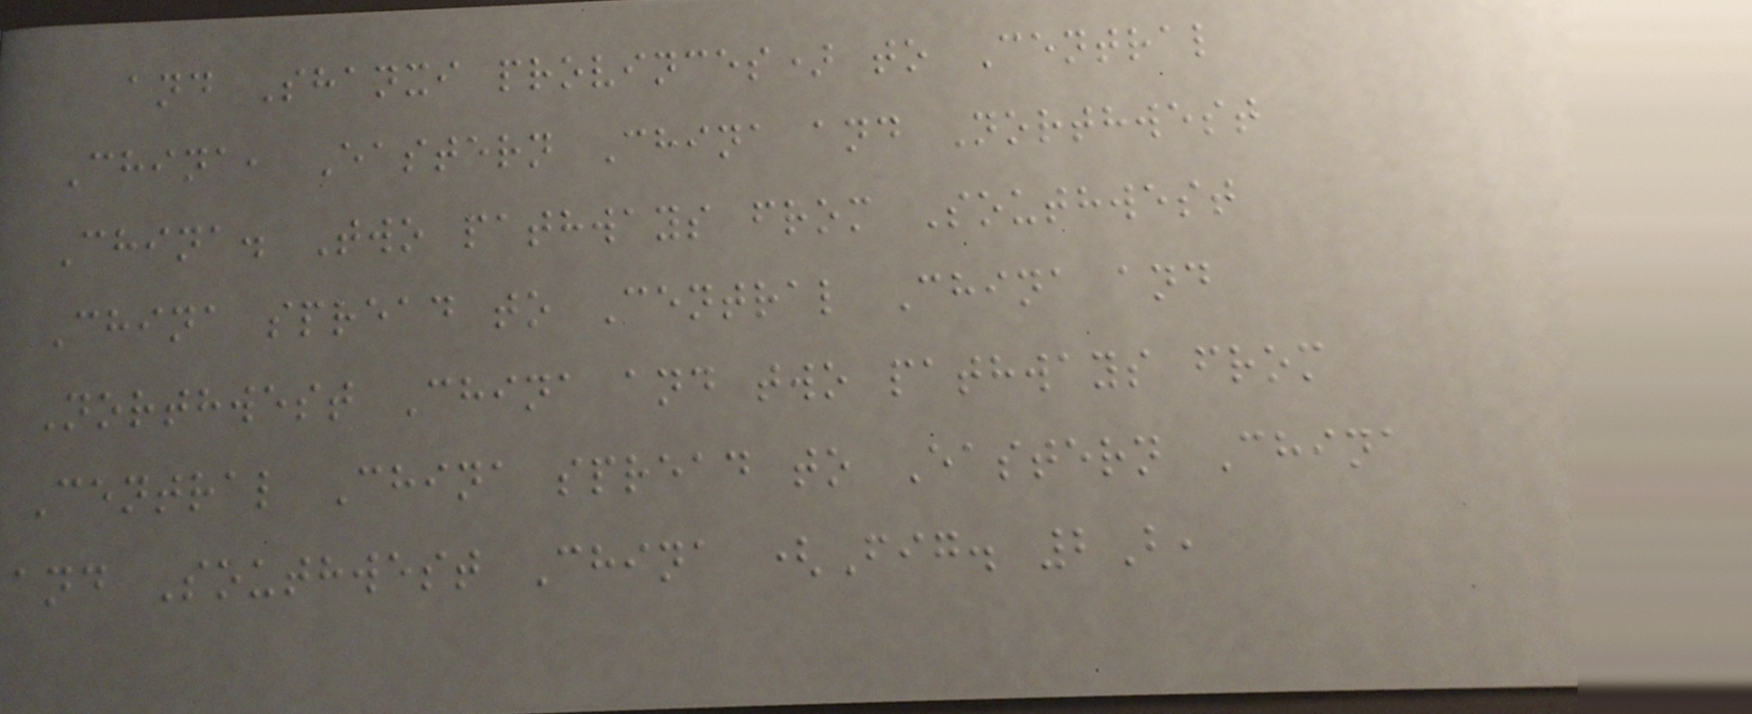and Shanxi provinces) to Central
China, Eastern China and Northwest
China. Two pathways from Southwest
China spread to Central China and
Northwest China and two pathways from
Central China spread to Eastern China
and Southwest China (Fig. 2B,
